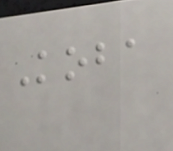Koba
